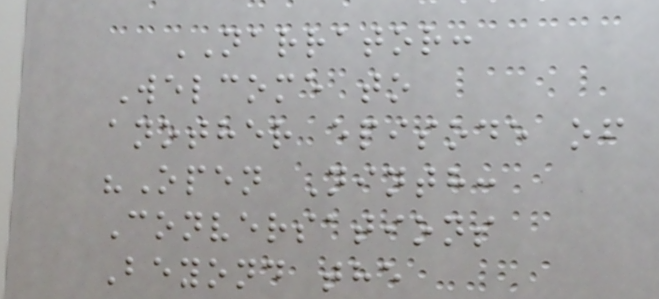NARRATOR:
Welcome to
another episode of
"Open Ninth:
Conversations
Beyond the
